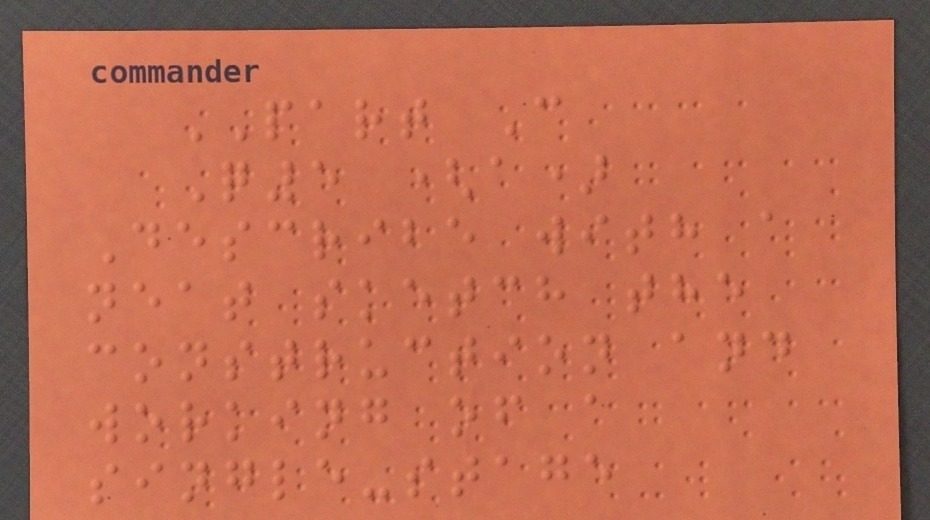PART C
Q5 (a)
Describe with a
neat sketch the
construction and
working of a
single-stage
